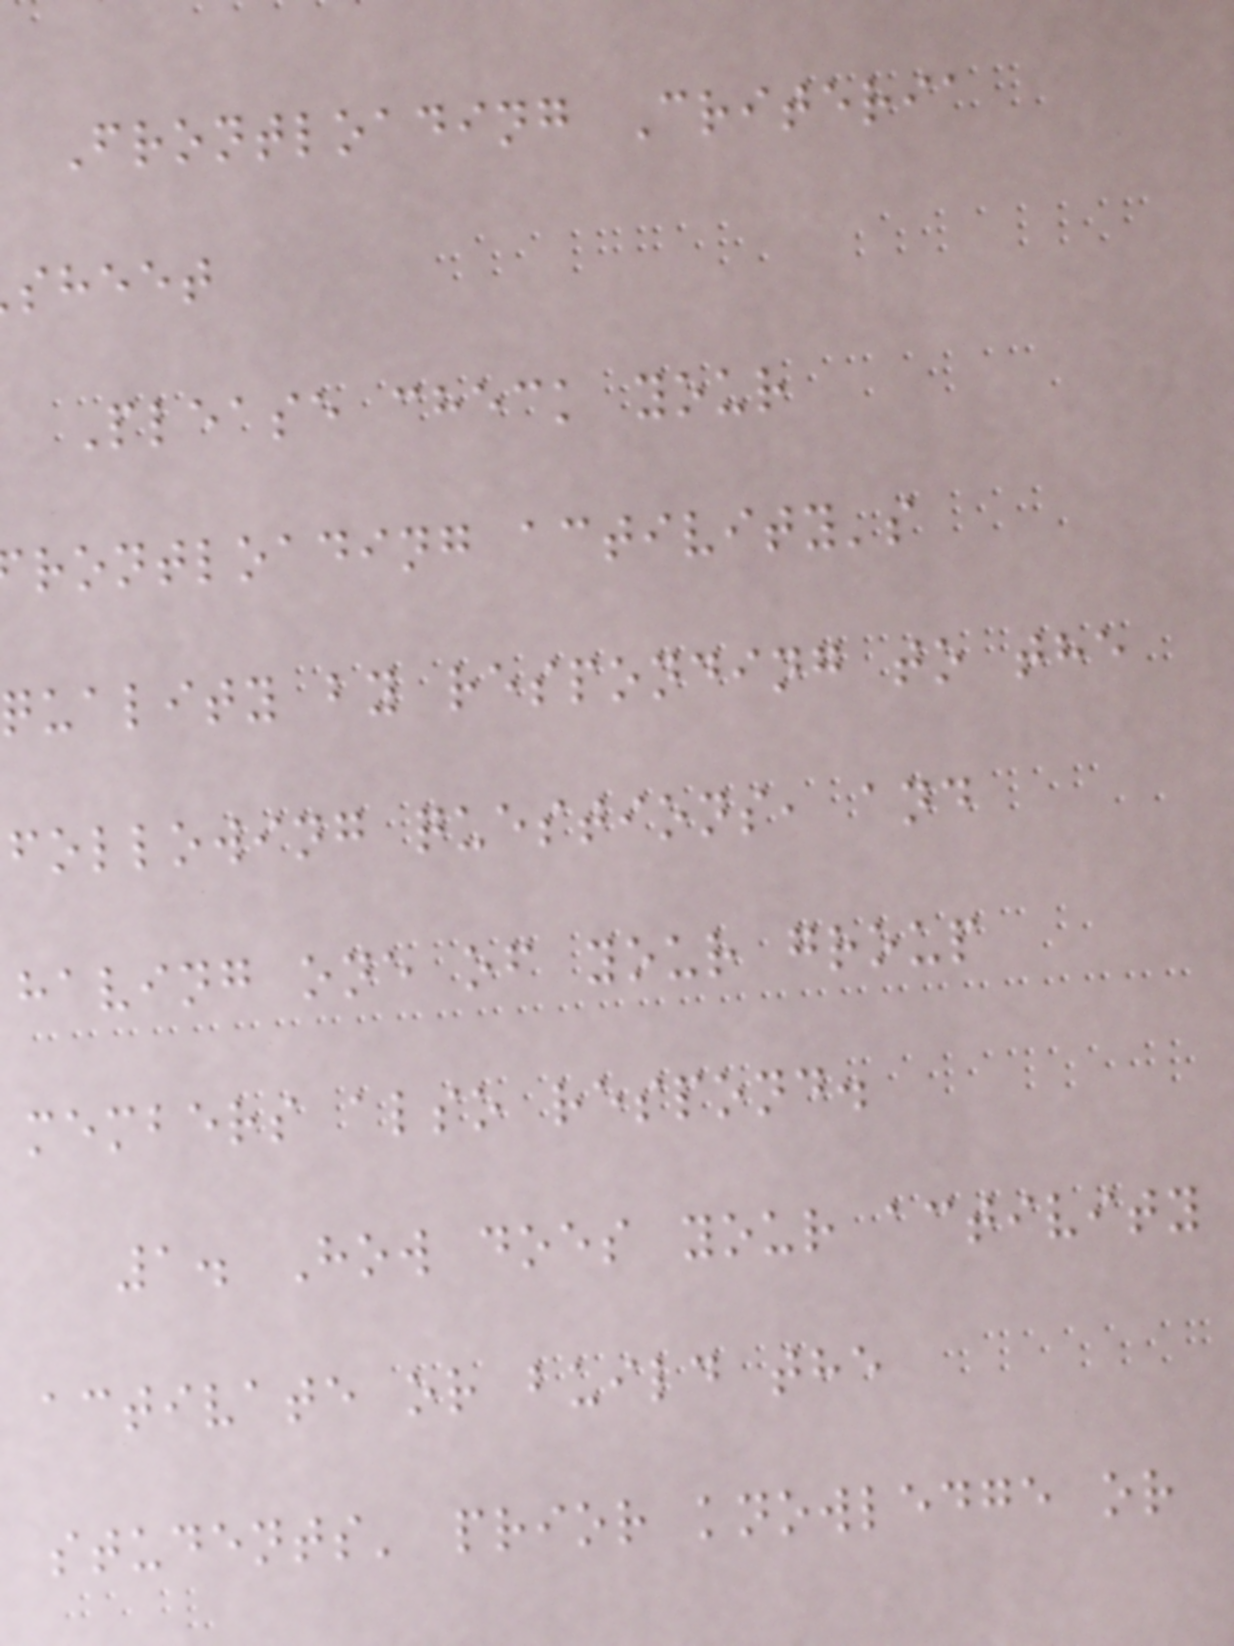Frontloading Criteria
sheet
Please check your
rontloading activity's
quality by responding to the
following questions, and
having one of your group
members also respond.
1. How does your activity
activate or build the
students' prior knowledge or
